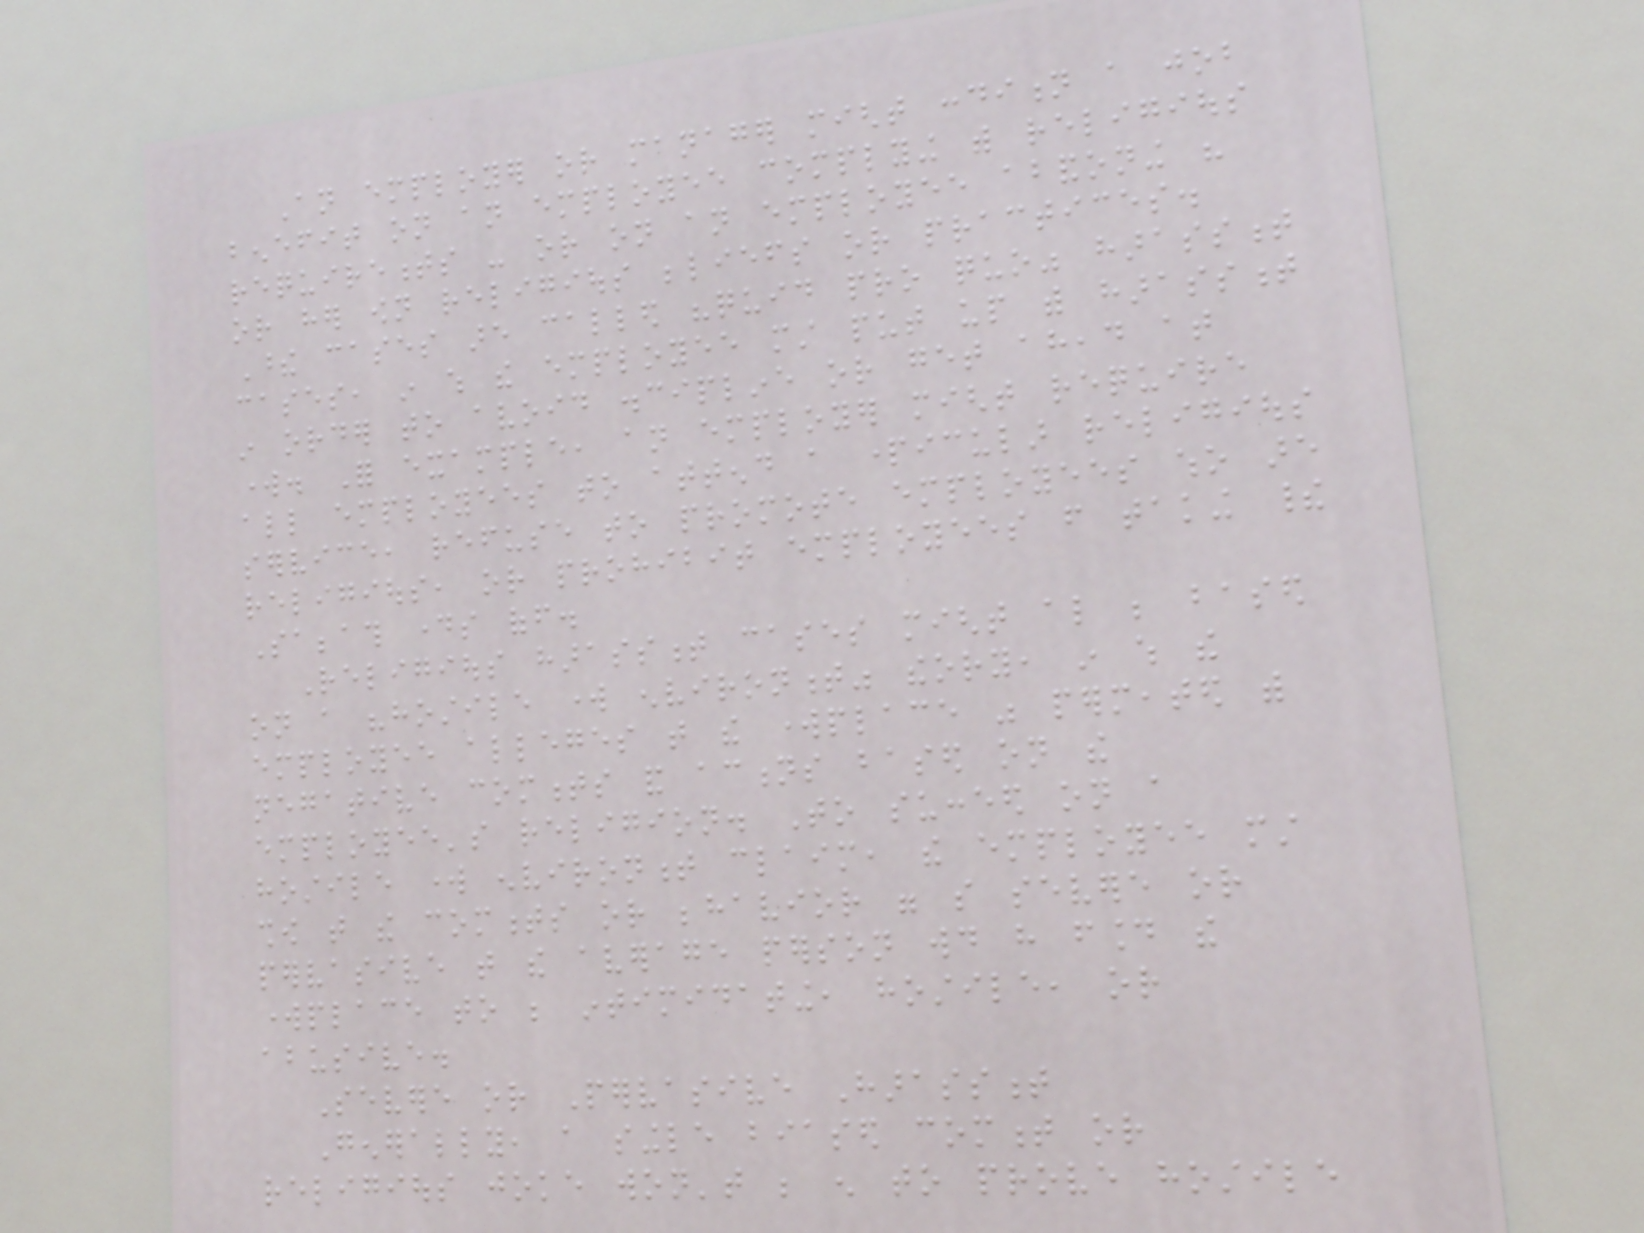An employer or manager might condition a job
benefit on an employee complying with religious
requirements - or on an employee abandoning his
or her own religious beliefs or practices.
These cases are called "quid pro quo" harassment
cases, in which the employee must put up with harassment
in order to avoid discipline or get ahead at
work. For example, an employer might require
all employees to attend a particular religious
service, refuse to promote employees who are
religious, or prohibit employees from taking their
Sabbath days off.
Religious harassment cases might also be based
on a "hostile work environment" theory, in which the
employee alleges that the workplace was permeated with
negative comments and actions based on the
employee's religion. To succeed on a
hostile work environment claim, the employee must
show that the comments or behavior were so severe or
pervasive that the average person would have found the
workplace to be intimidating, hostile, or
abusive.
Severe or Pervasive Harassment
Generally, a single biased comment or
religious joke won't be enough to prove hostile
